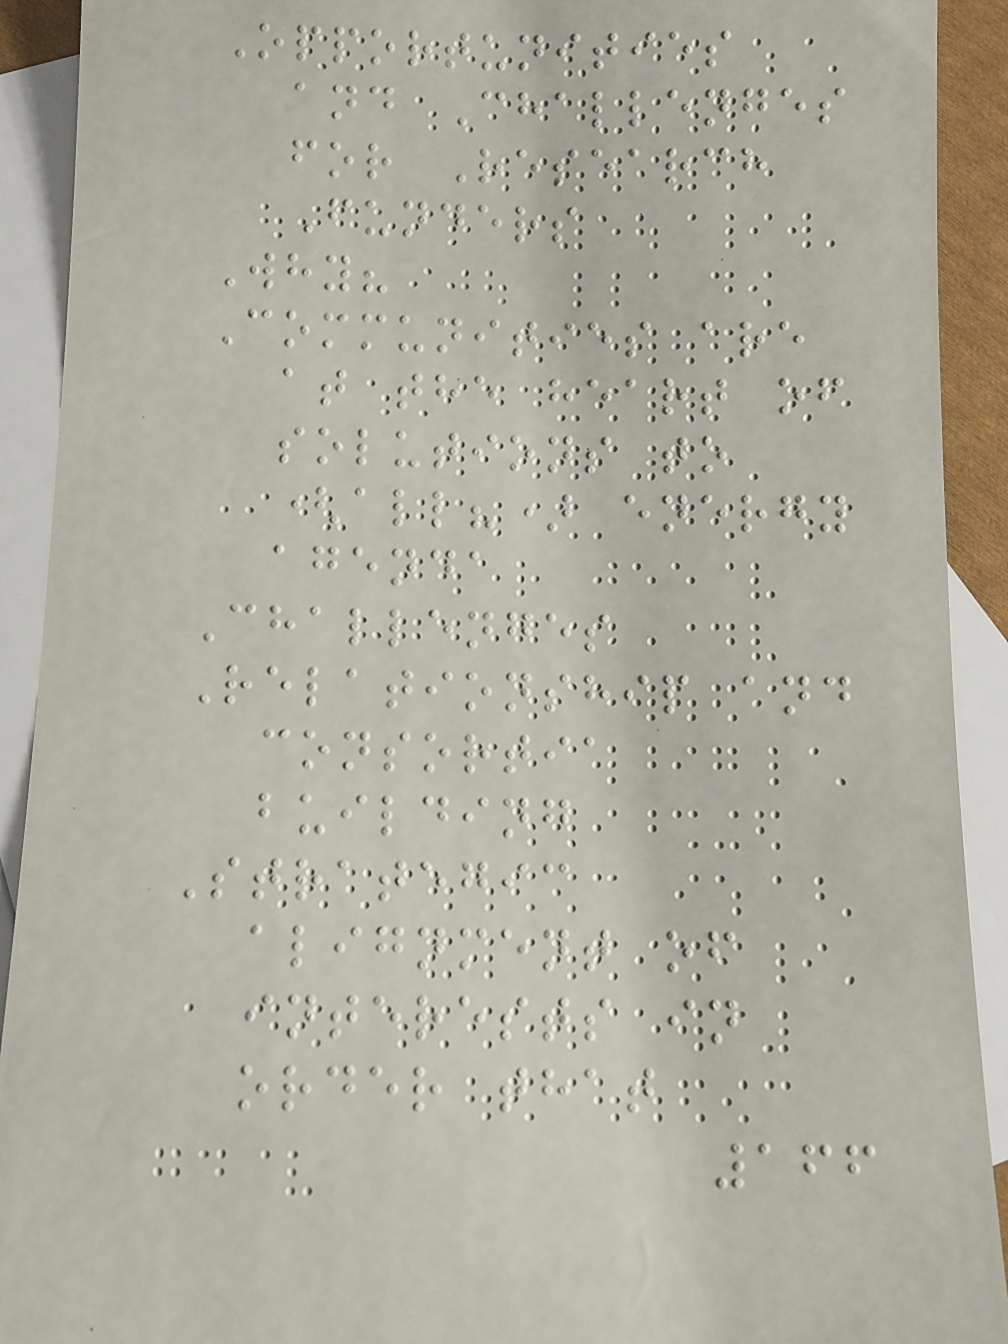Opportunities
and Challenges
for Research
Funders
Why?
Communities are
at the heart of
solutions to
(all?) energy
agenda
Challenges
Relationship and
consortia
building
Strategic
alignment of
interests in
order that
166
